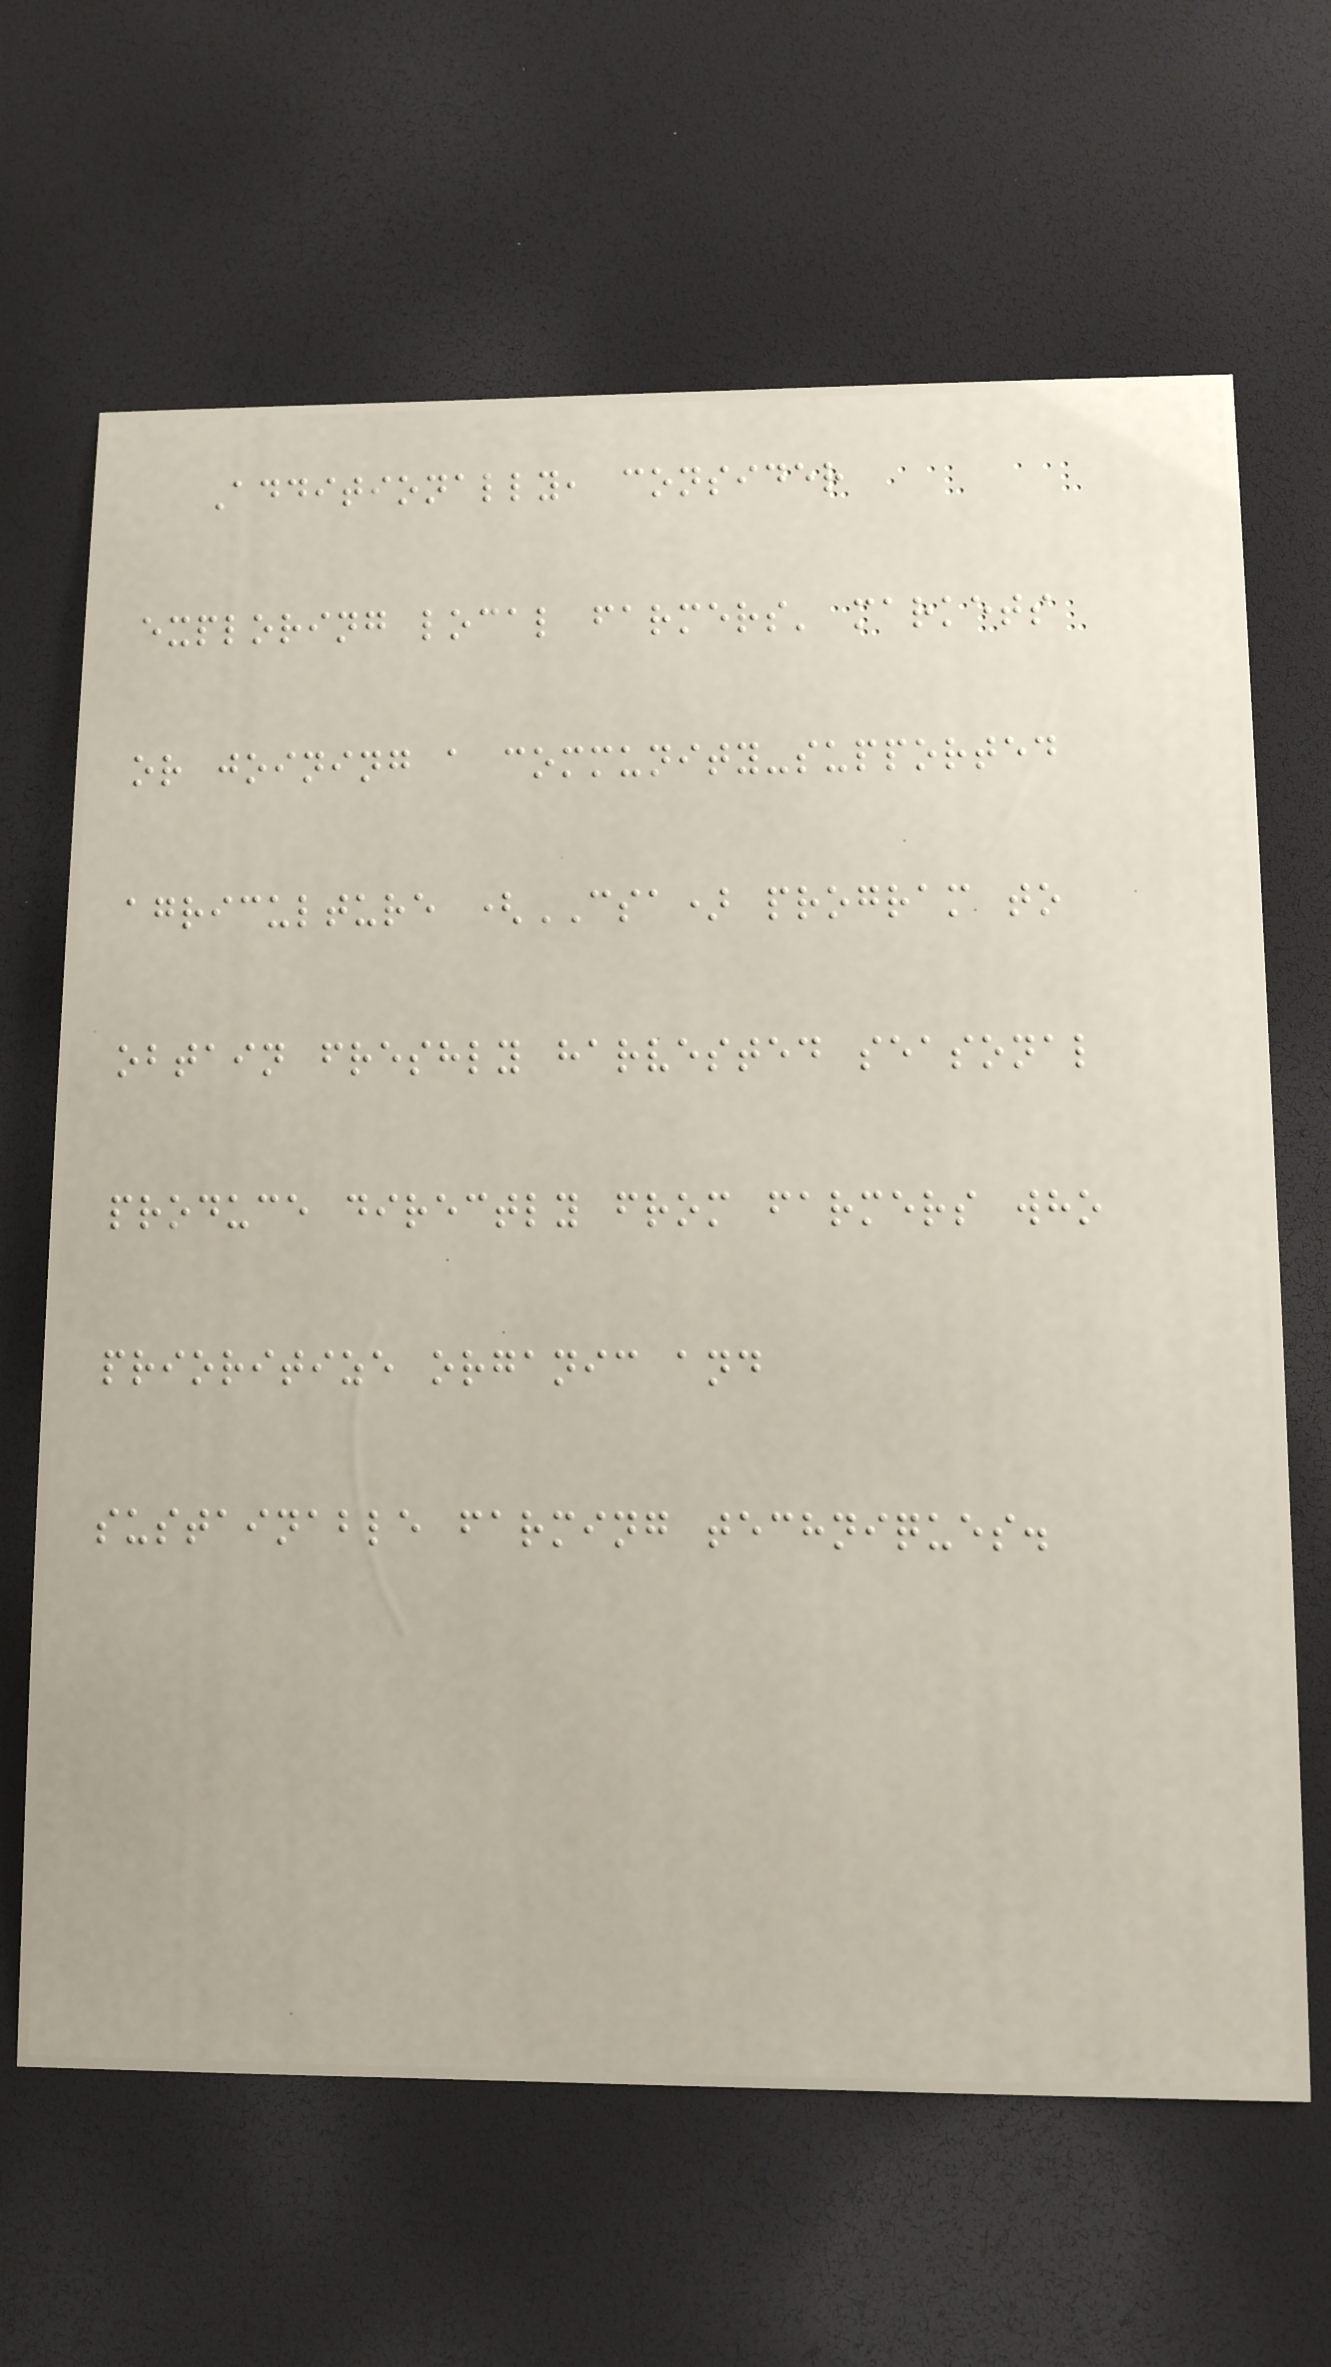Additionally, consider
exploring local farmers' markets
or joining a community-supported
agriculture (CSA) program to
obtain freshly harvested seasonal
produce directly from farmers who
prioritize organic and
sustainable farming techniques.
